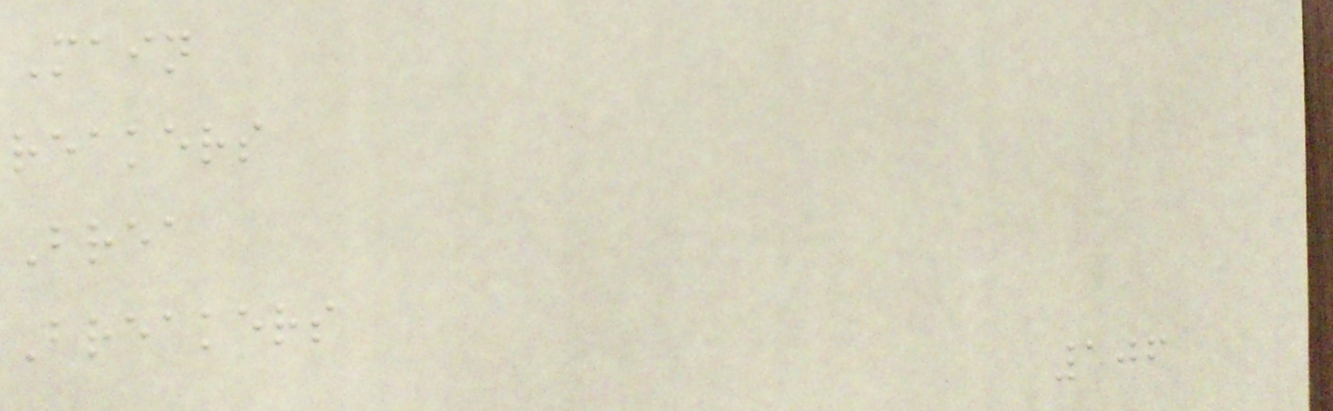Main
reakers
Brea
Breakers
106
